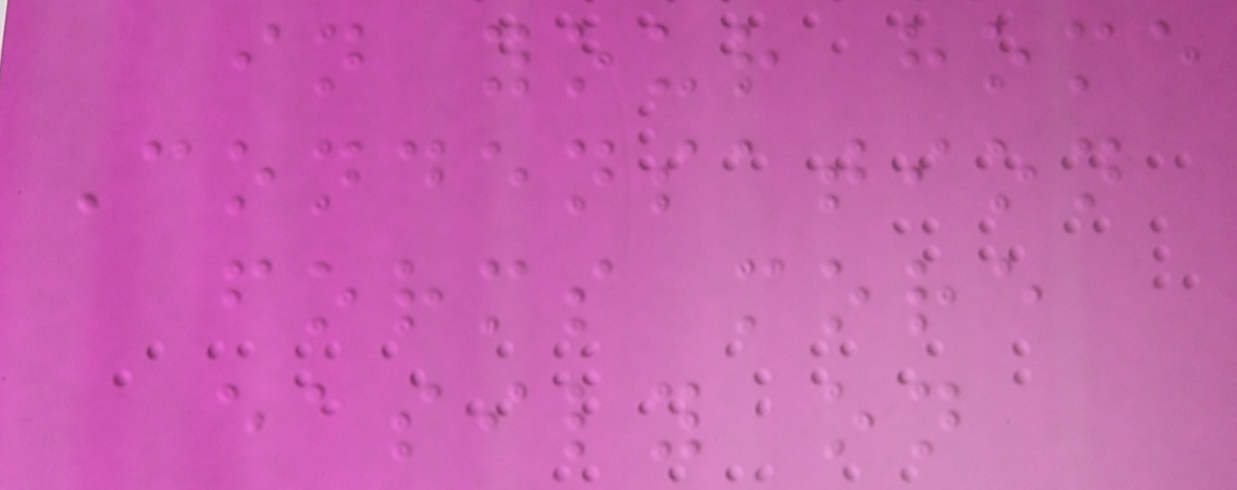in your home
Condensation
forms more
easily on
